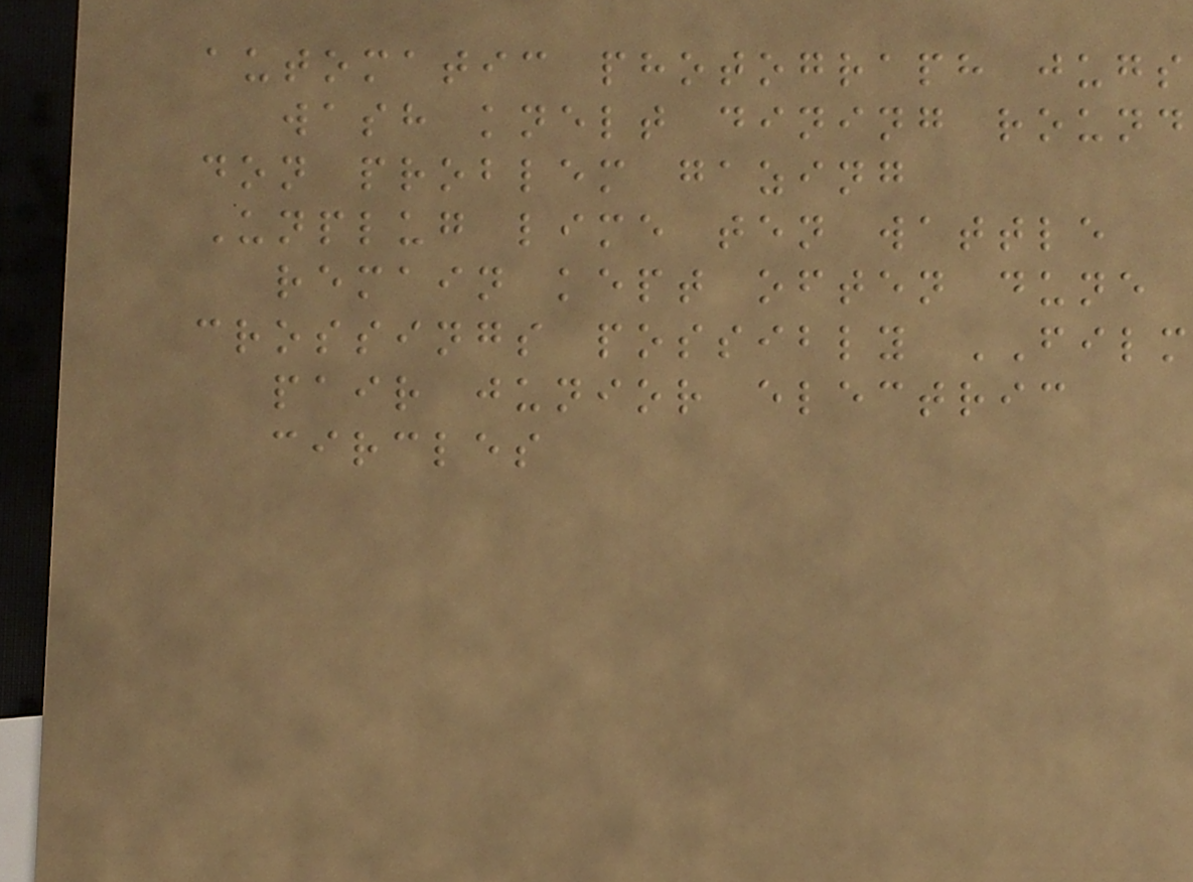automatic photograph jugs
wash knelt dining round
don problem gazing
Unplug lime ten wattle
remain kept often dune
crossings possibly FILM
pair junior electric
circles
